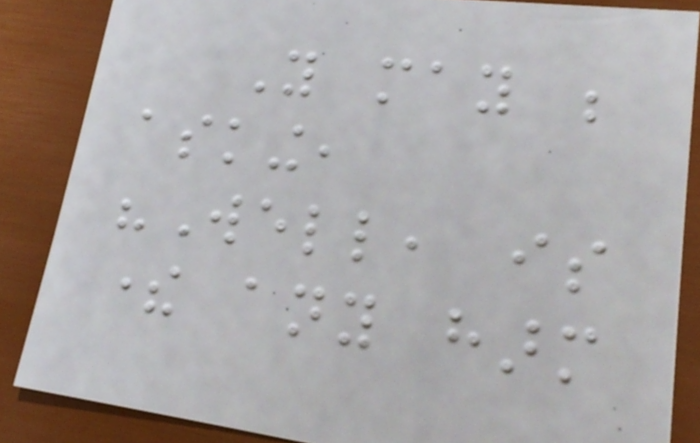You may be
asking,
"Well, is
there any harm
